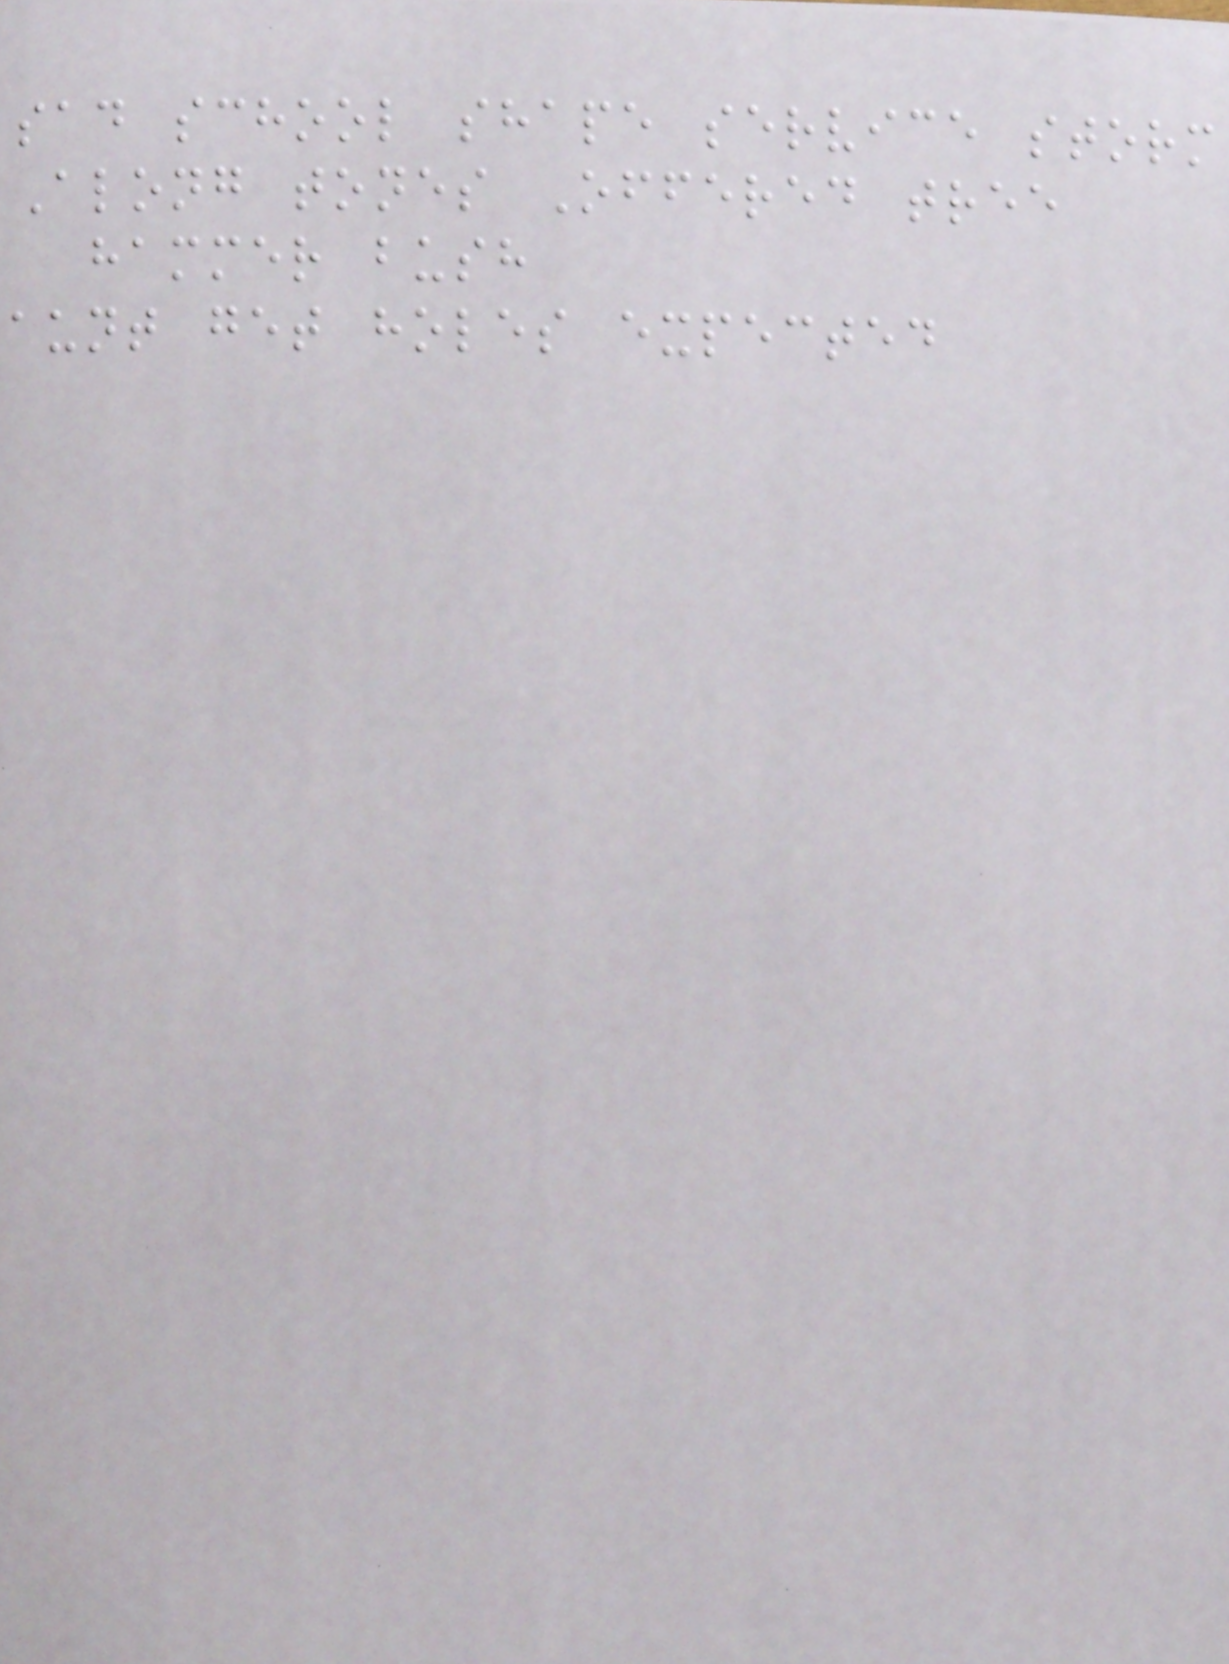sad school shape service storm
Along tones Offered tree
hammer bush
aunt get holes expected
